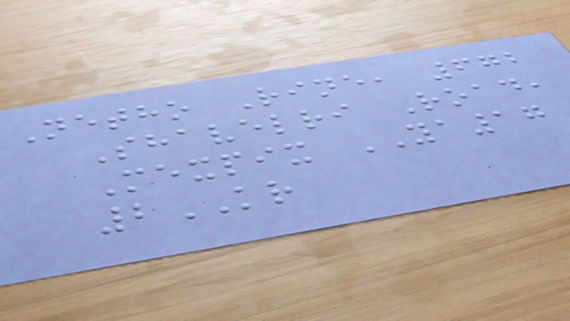Netho Rine, 672
Shavelri Road,
Mexpix YA17
2KR
